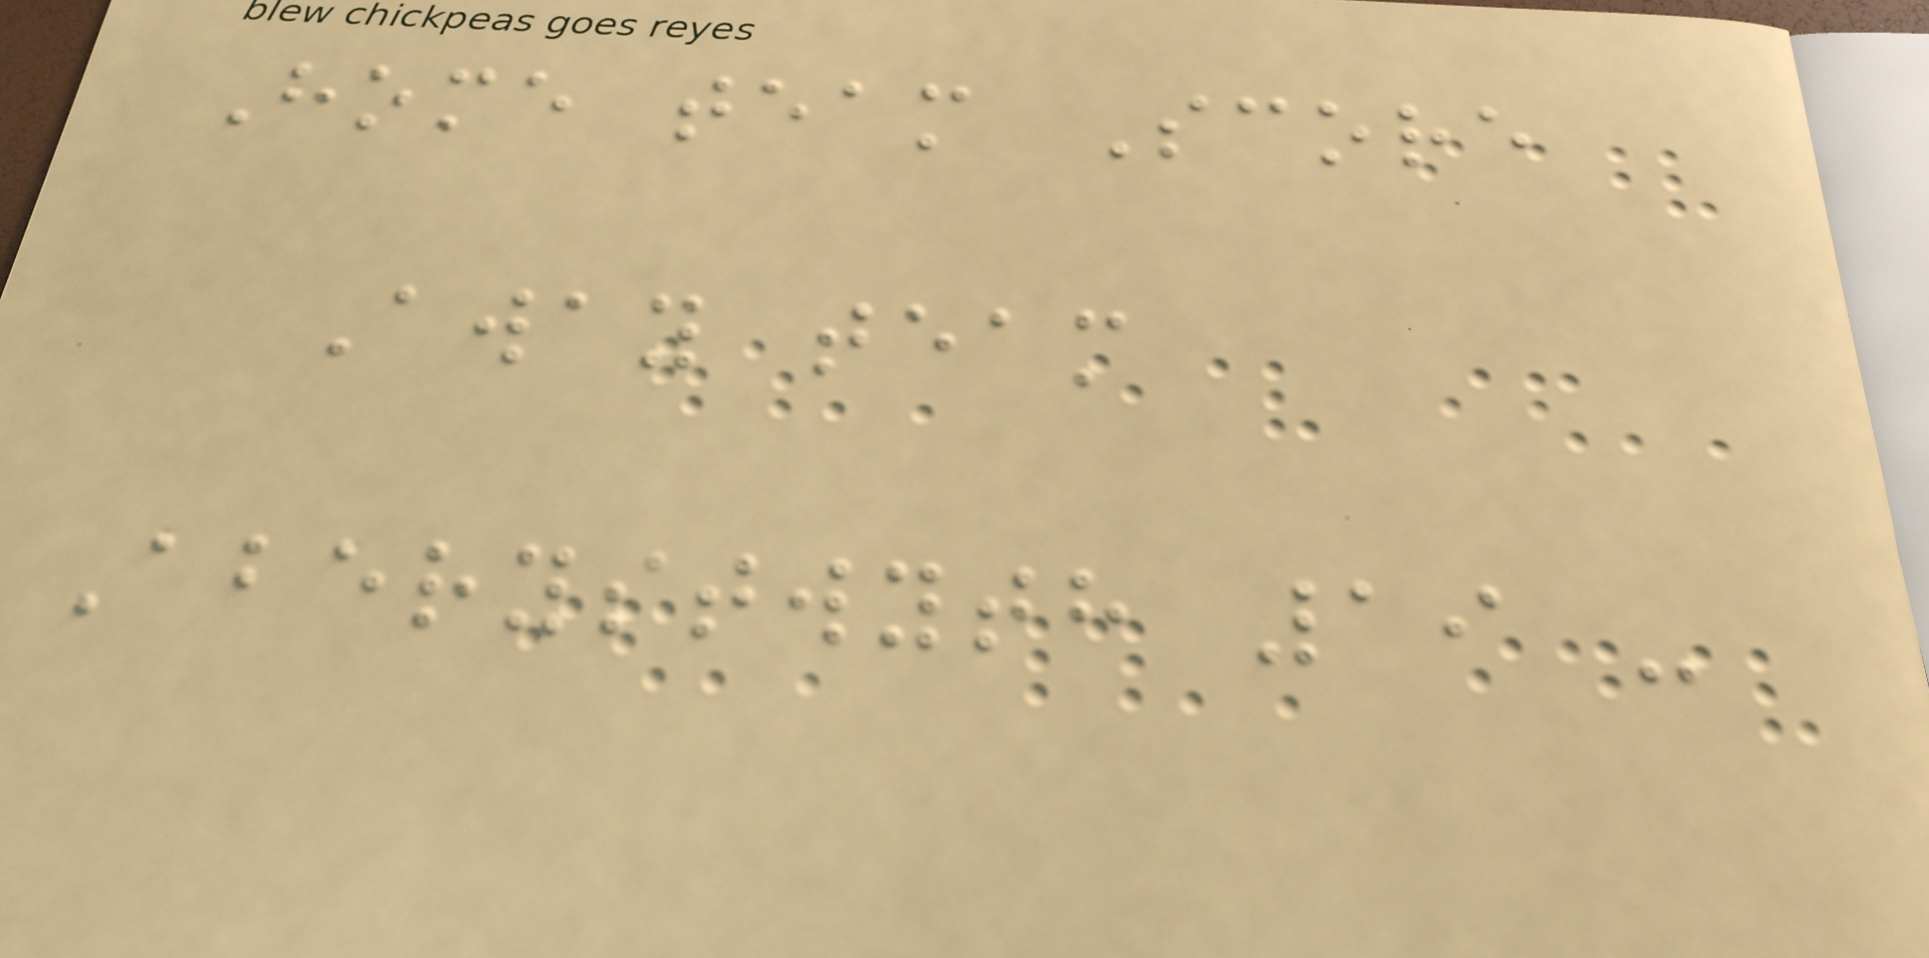Home team Score
Away team
Aberystwyth 19 -
